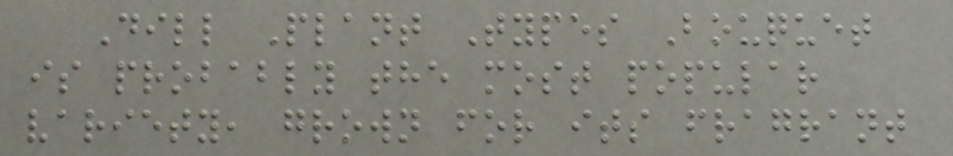Dill Plant Types Bouquet
is probably the most popular
variety, grown for its fragrant
